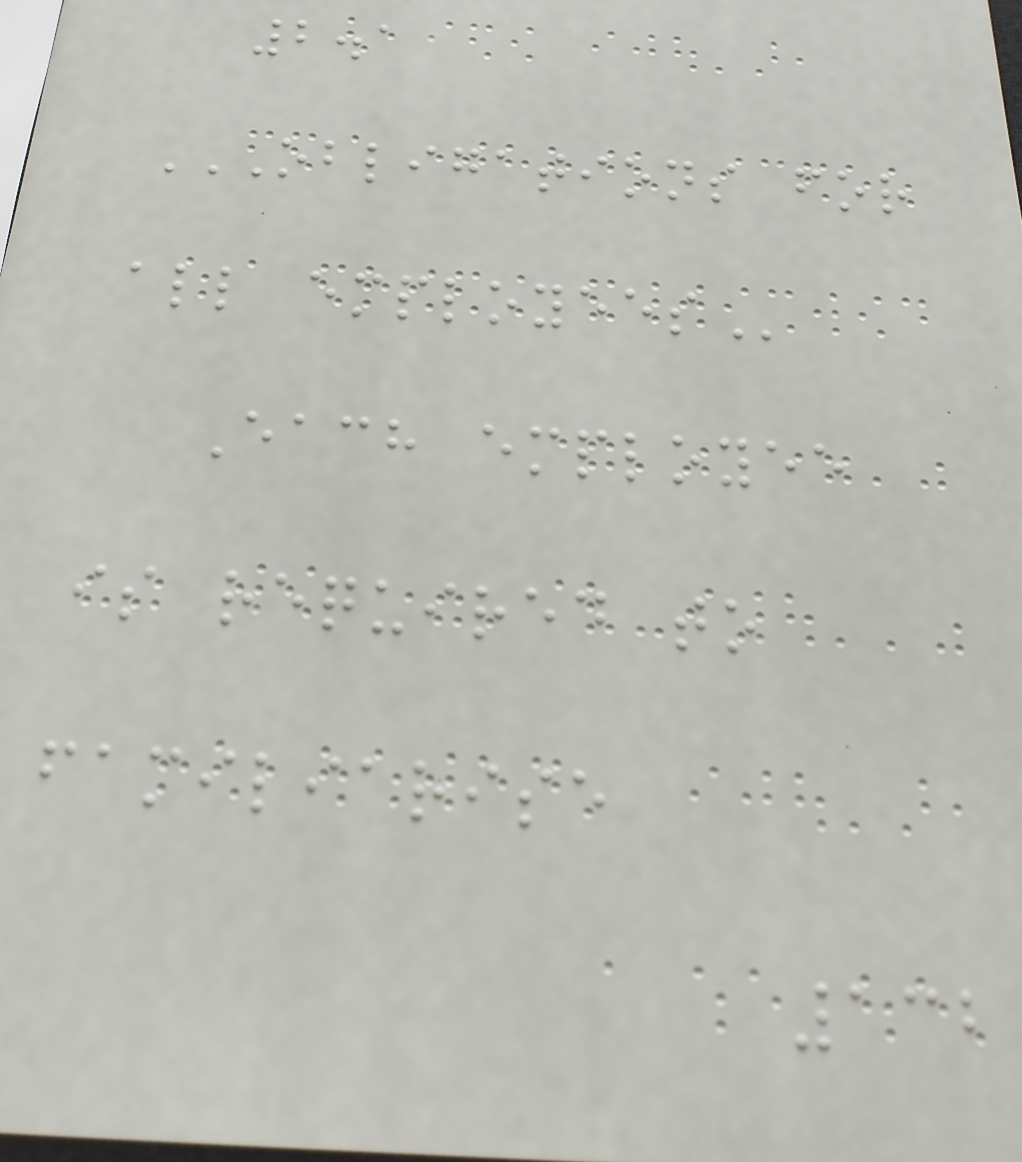2.1
OBLIGATIONS FOR
ALL EMPLOYEES
Each employee
is required to
familiarise
132
